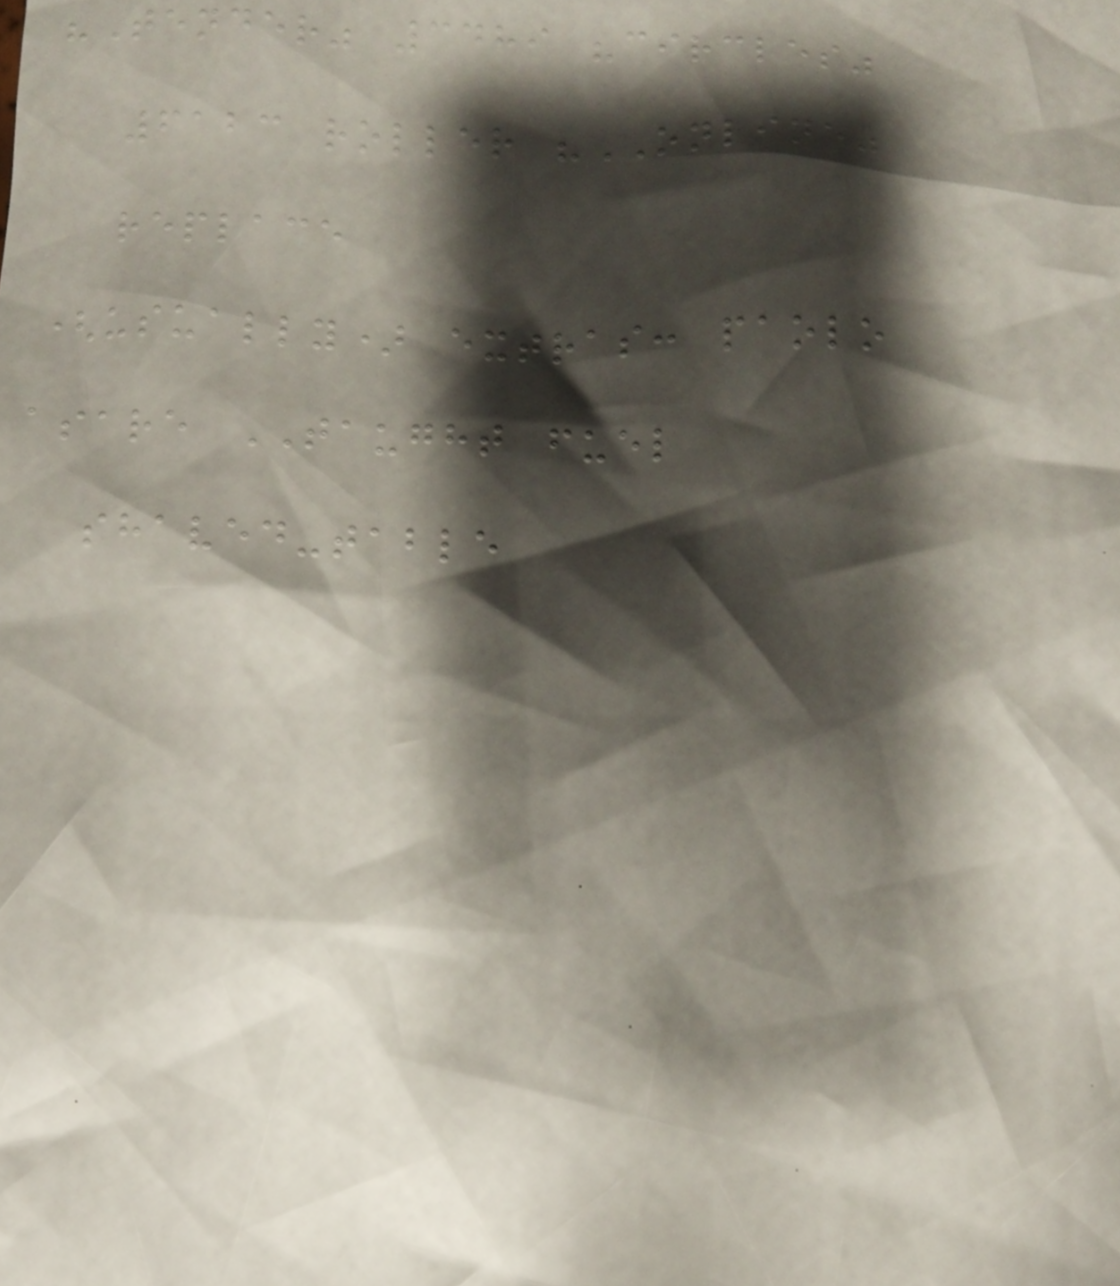"Tender" 3489 "circles"
6123 roller "ONLINE"
replace
(usually) extras: paolo
asare TAUGHT fuel
shaved-table
